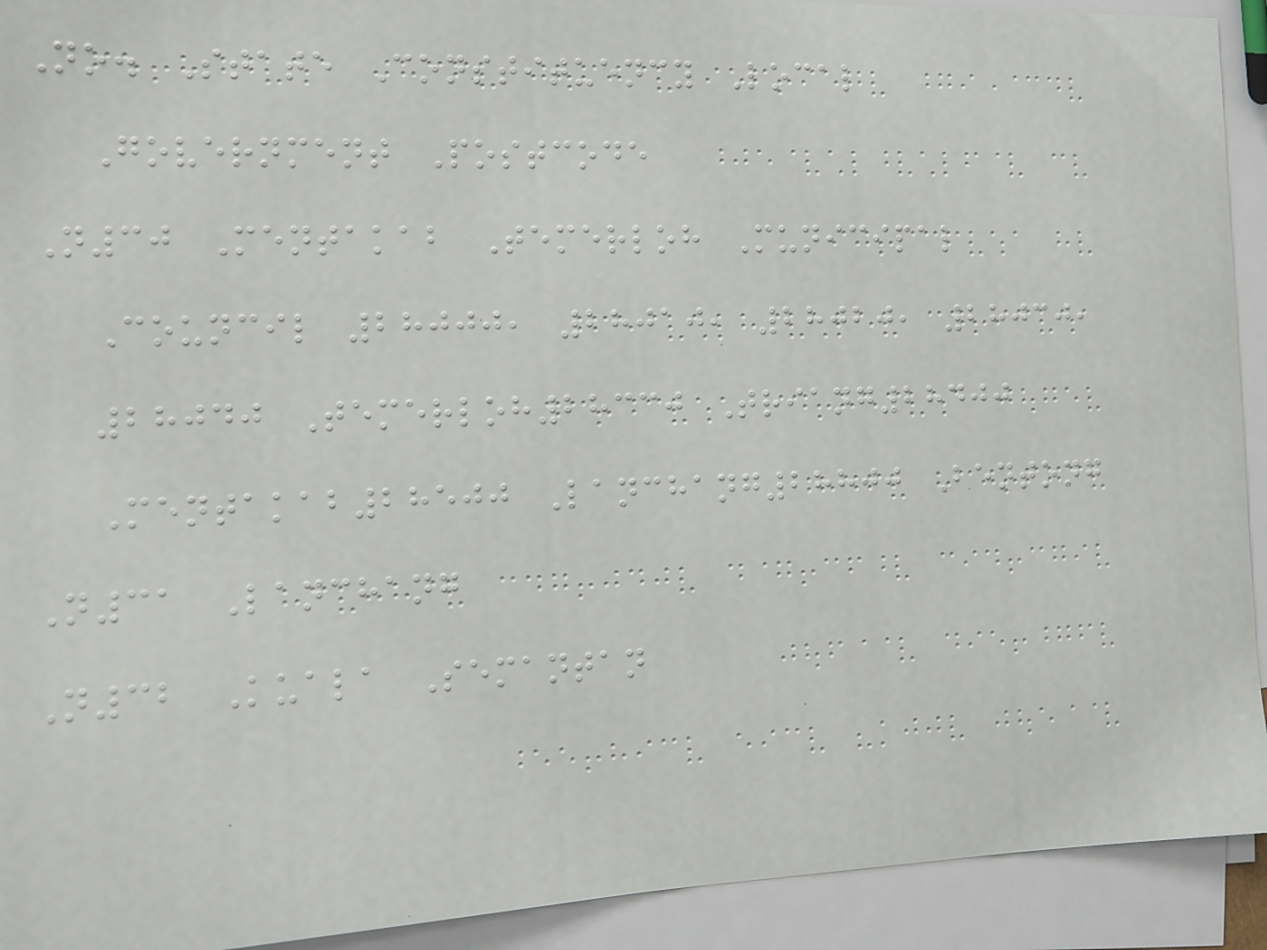No. State Constituency Local
Government Postcode
N30 Mentakab Temerloh Municipal
Council 28000, 28010, 28020, 28030,
28040 Temerloh28330 Triang28400
Mentakab28500 Lanchang28800 Bentong
N31 Lanchang
N32 Kuala Semantan
